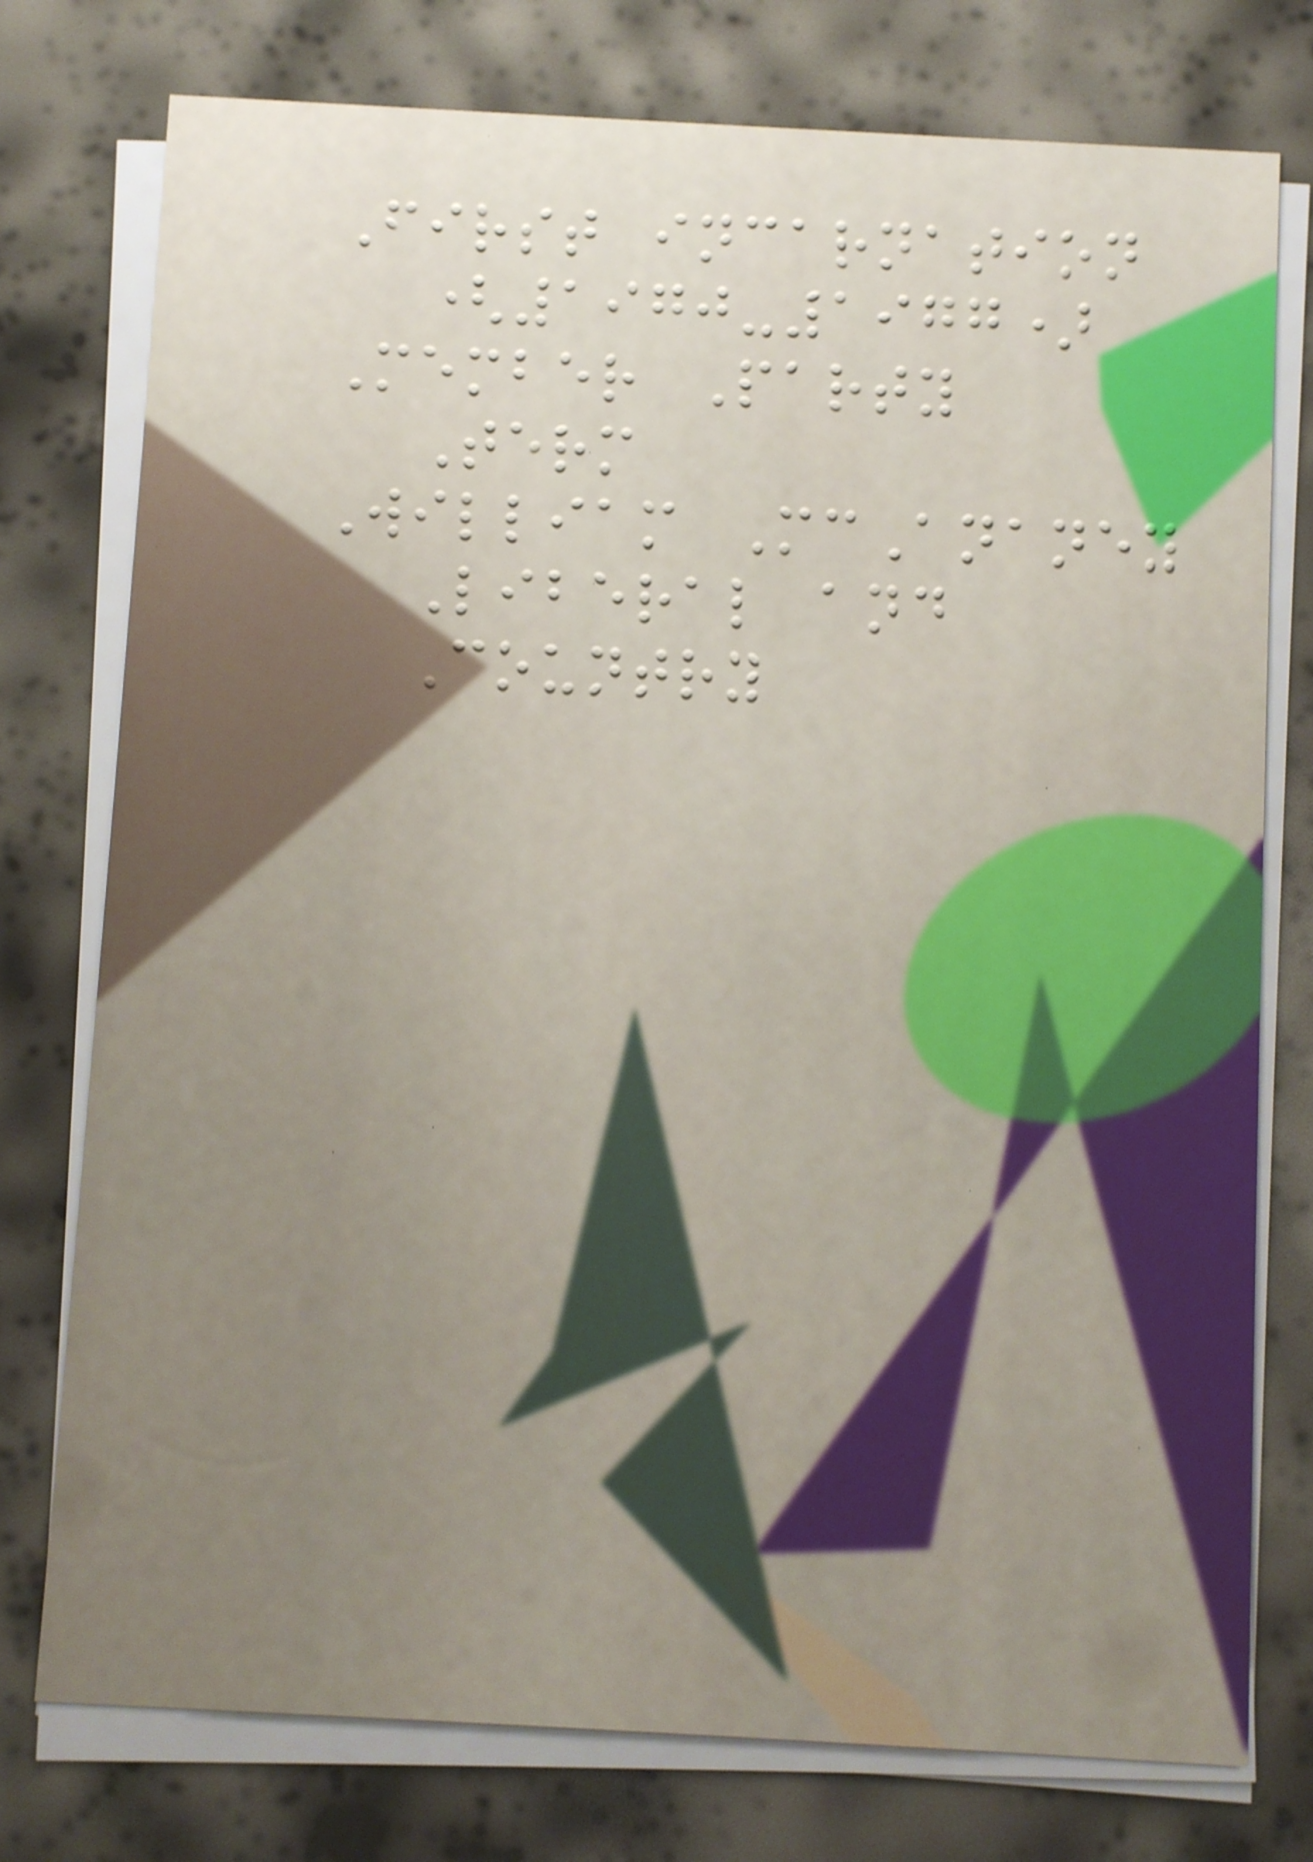First incarnation
(1970-1977)
Member Party
Term
William McAnaney
Liberal and
Country
